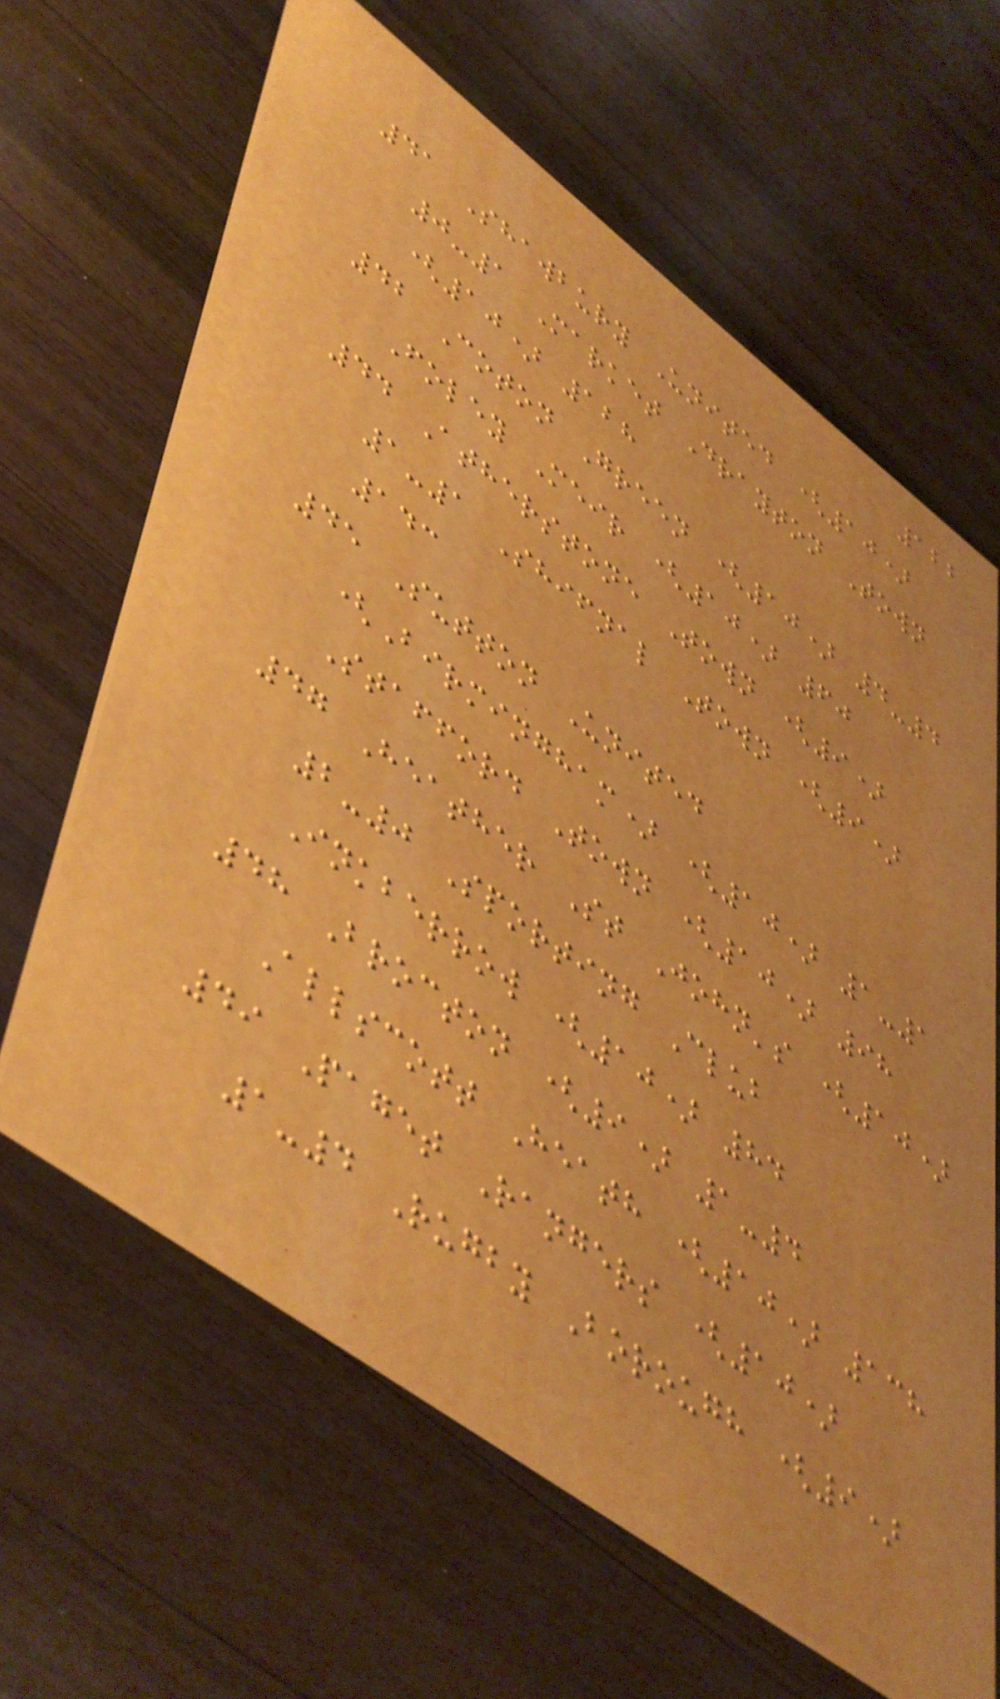122
41 Shawbury United (10)
0-1 Market Drayton Town
(10) 128
42 Coton Green (10) 4-4
Foley Meir (10) 60
44 Atherstone Town (9)
1-1 Shifnal Town (9)
143
45 Sutton United
(Birmingham) (10) 1-1
Stafford Town (10) 98
47 Heather St John's (10)
2-0 Sporting Club
Inkberrow (10) 84
48 Brocton (9) 1-4
Allscott Heath (10) 138
49 Paget Rangers (10)
1-4 Rugby Borough (9)
